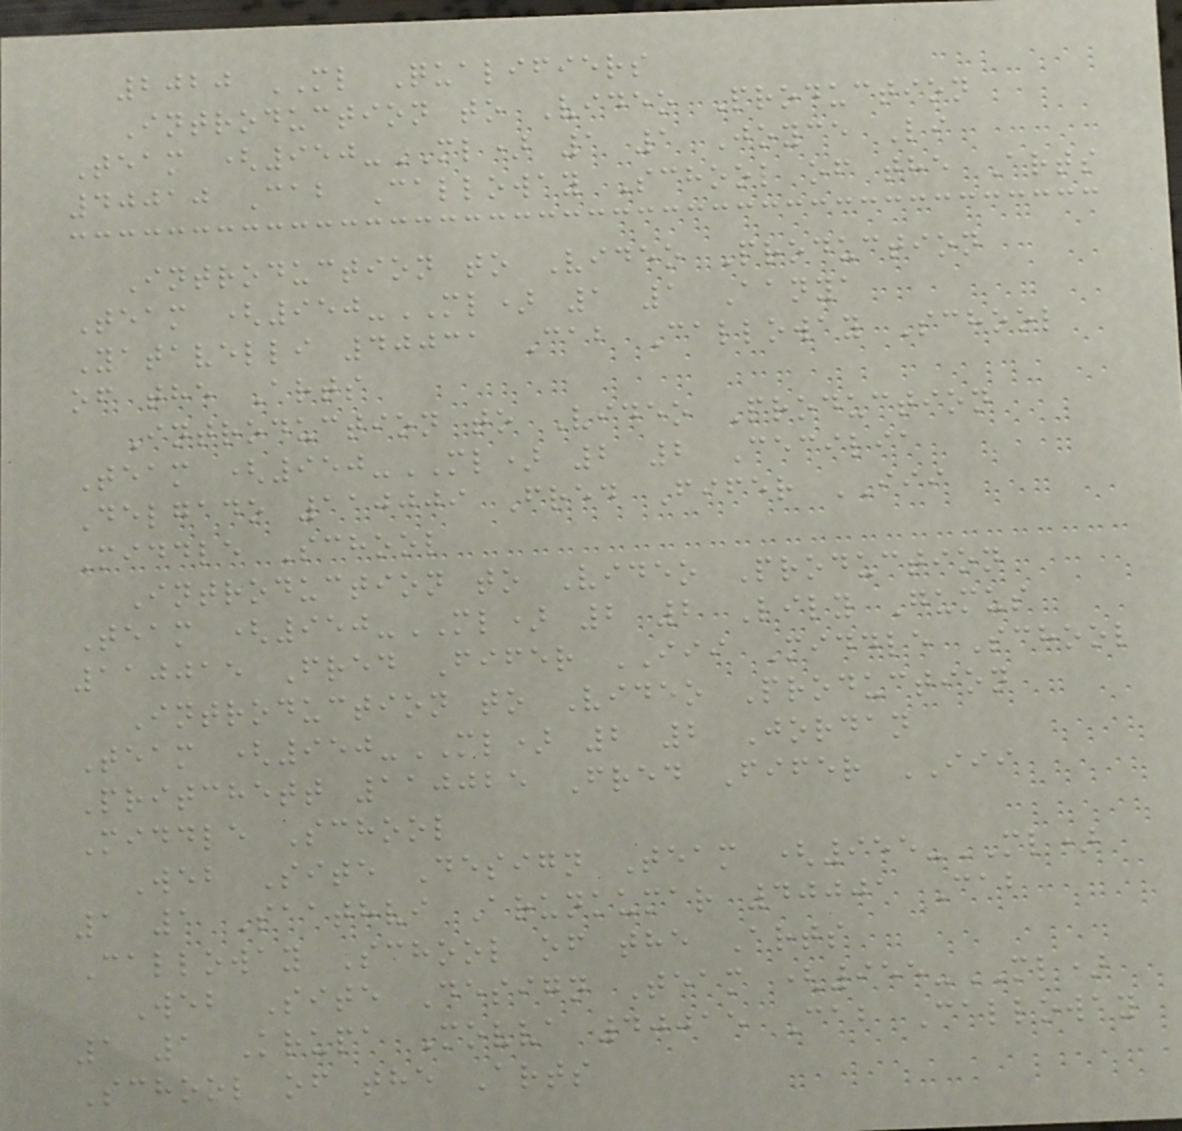2020 ML Qualifiers
Introduction to Video Production
Team (950-ML) 1 1 Joyce Li
40010 Cab Calloway School of the Arts
Introduction to Video Production
Team (950-ML) 1 1 Aanya
Yatavelli 40031 Cab Calloway School
of the Arts
Introduction to Video Production
Team (950-ML) 2 2 Cecilia
Delgado 110009 Fred Fifer III
Middle School
Introduction to Video Production
Team (950-ML) 2 2 Lily Gumus
110015 Fred Fifer III Middle School
Introduction to Video Production
Team (950-ML) 2 2 Jordan
Pritchett 110025 Fred Fifer III
Middle School
Web Site Design Team (955-ML)
1 1 Saathvi Arunkumar 40001 Cab
Calloway School of the Arts
Web Site Design Team (955-ML)
1 1 Krupa Movva 40015 Cab Calloway
School of the Arts
